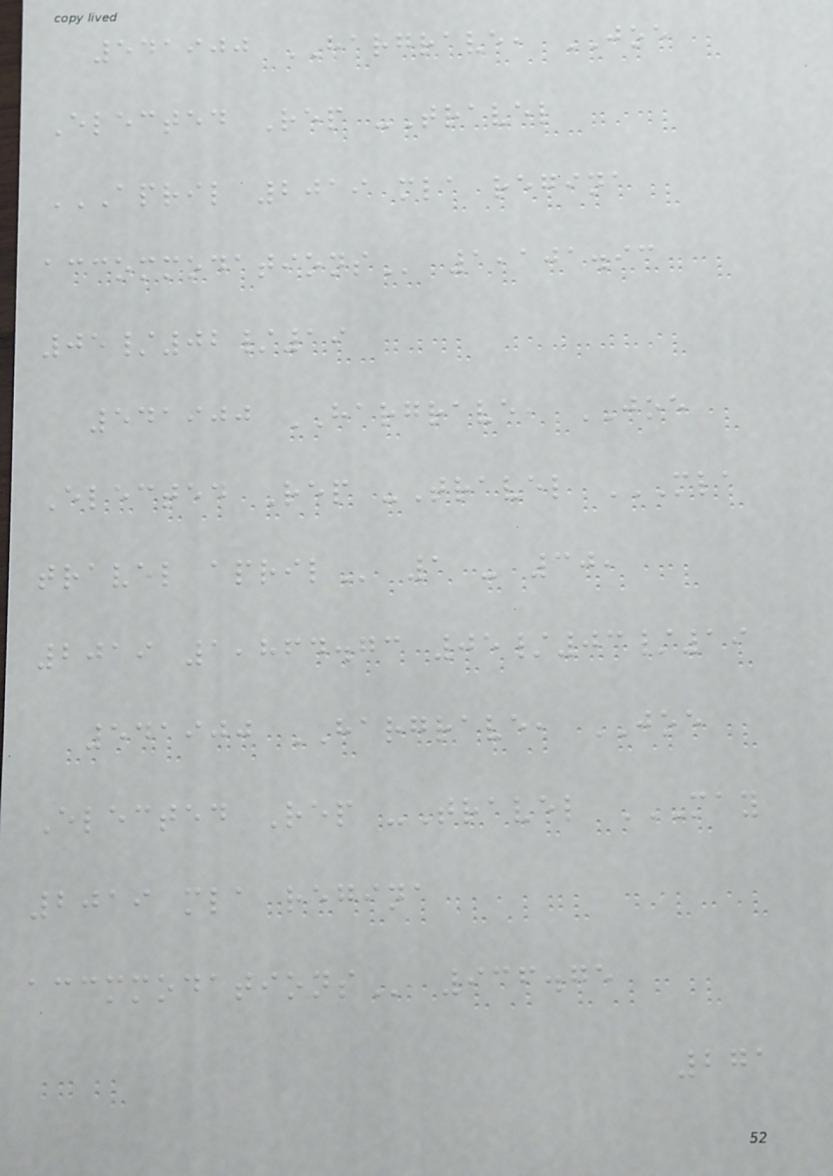541900 HARGRAVE, JOE
Elected Rep -Travel
APRIL 2019 MLA REGINA
ACCOMMODATIONS 1,101.93
05/02/19
541900 HARGRAVE, JOE
Elected Rep -Travel MLA
TRAVEL APRIL 1 - 30,
2019 1,864.73 05/03/19
541900 HARGRAVE, JOE
Elected Rep -Travel MAY
2019 MLA REGINA
ACCMMODATIONS 936.75
271
